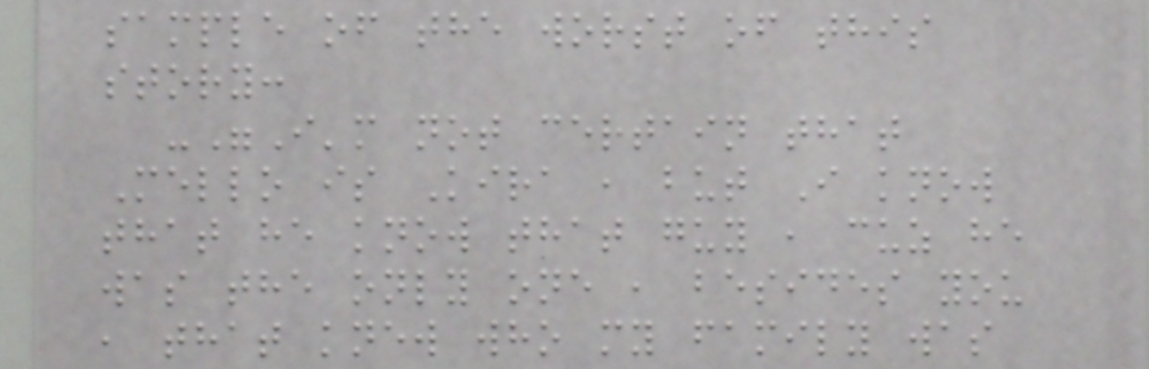sample of the worst of this
story:
-"I'm not certain that
Mello is Kira , but I know
that he know that guy , cuz he
was the only one , besides you
, that knew who my family was
